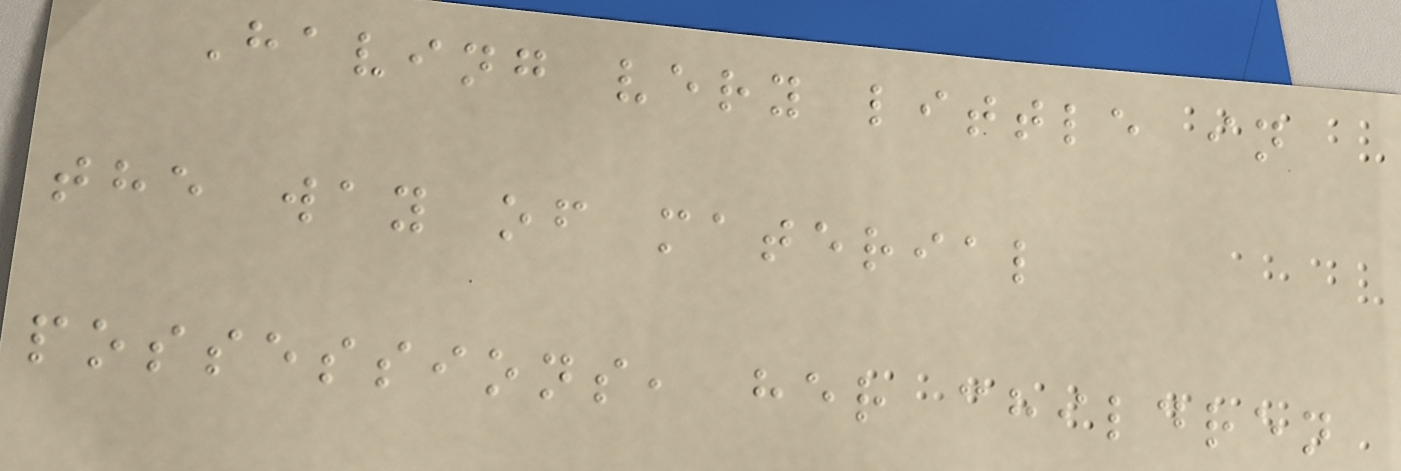Having very little in
the way of material
possessions, her children
